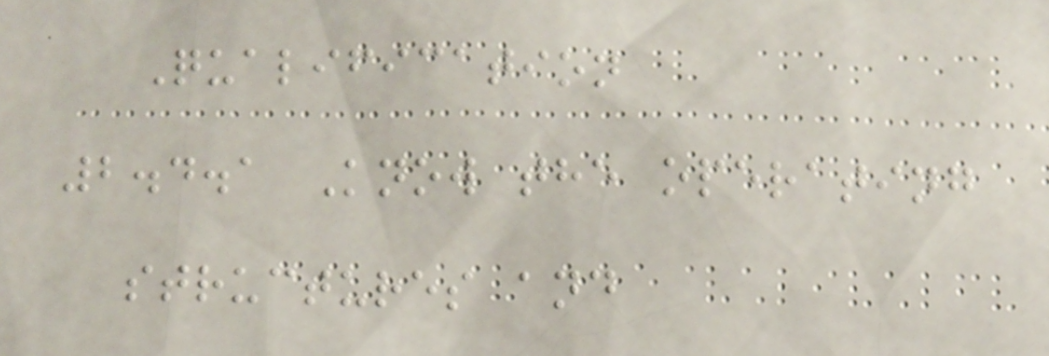Qualification
2.4.1 Know the operating
structures and
